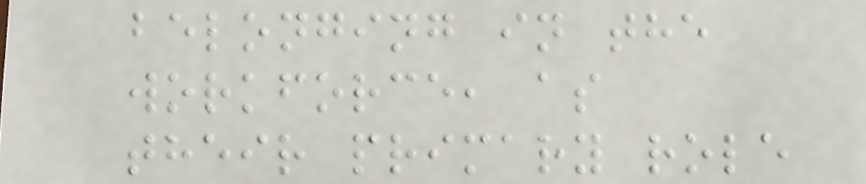belonging in the
workforce, as
their primary role
